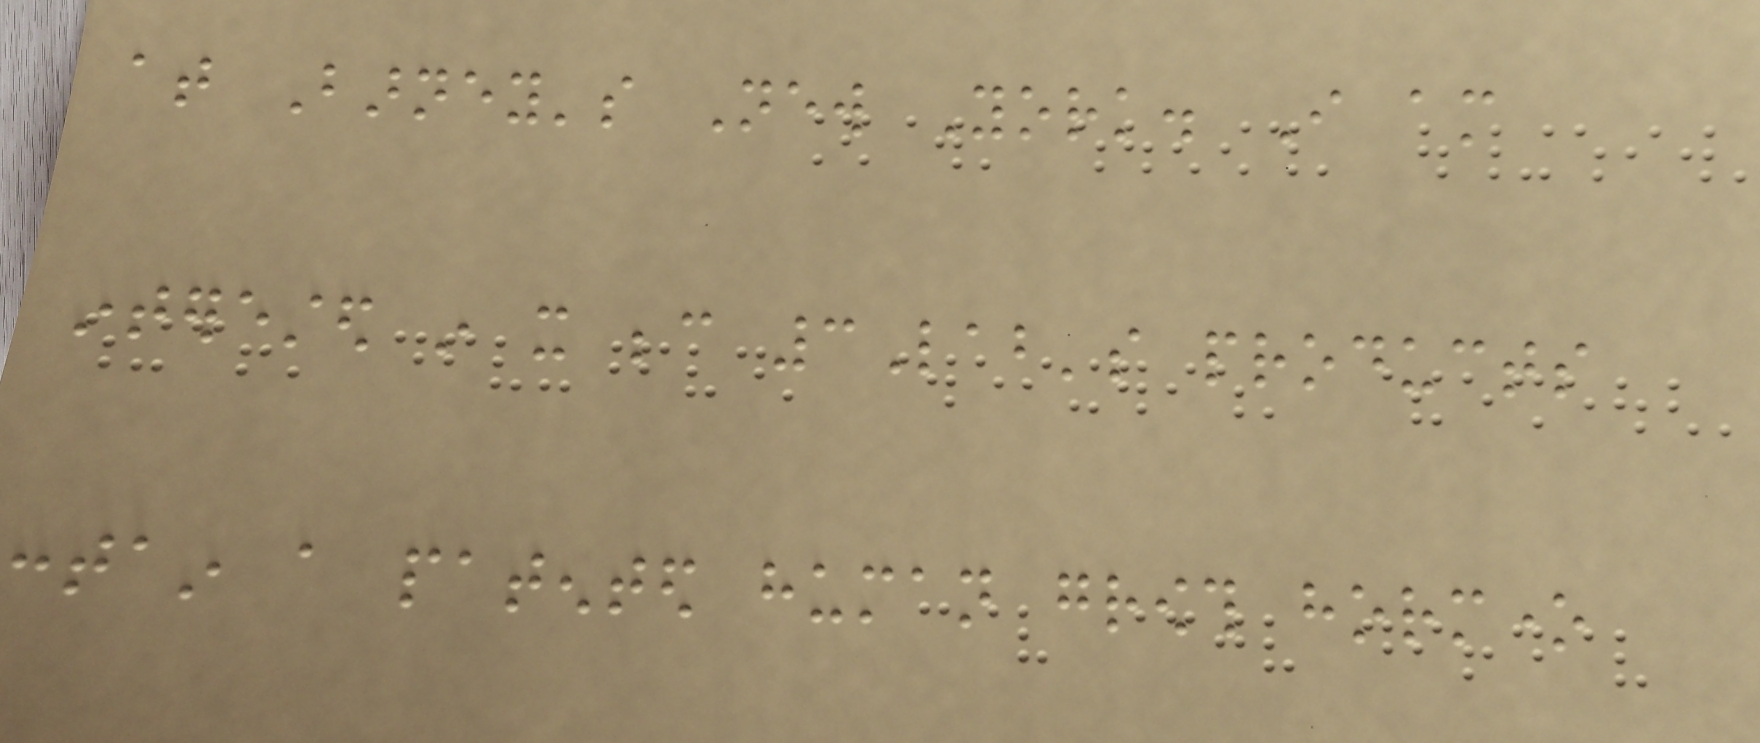at Barney's New York. I am
interested in it because 3Lab's products
contain a patented human growth hormone
